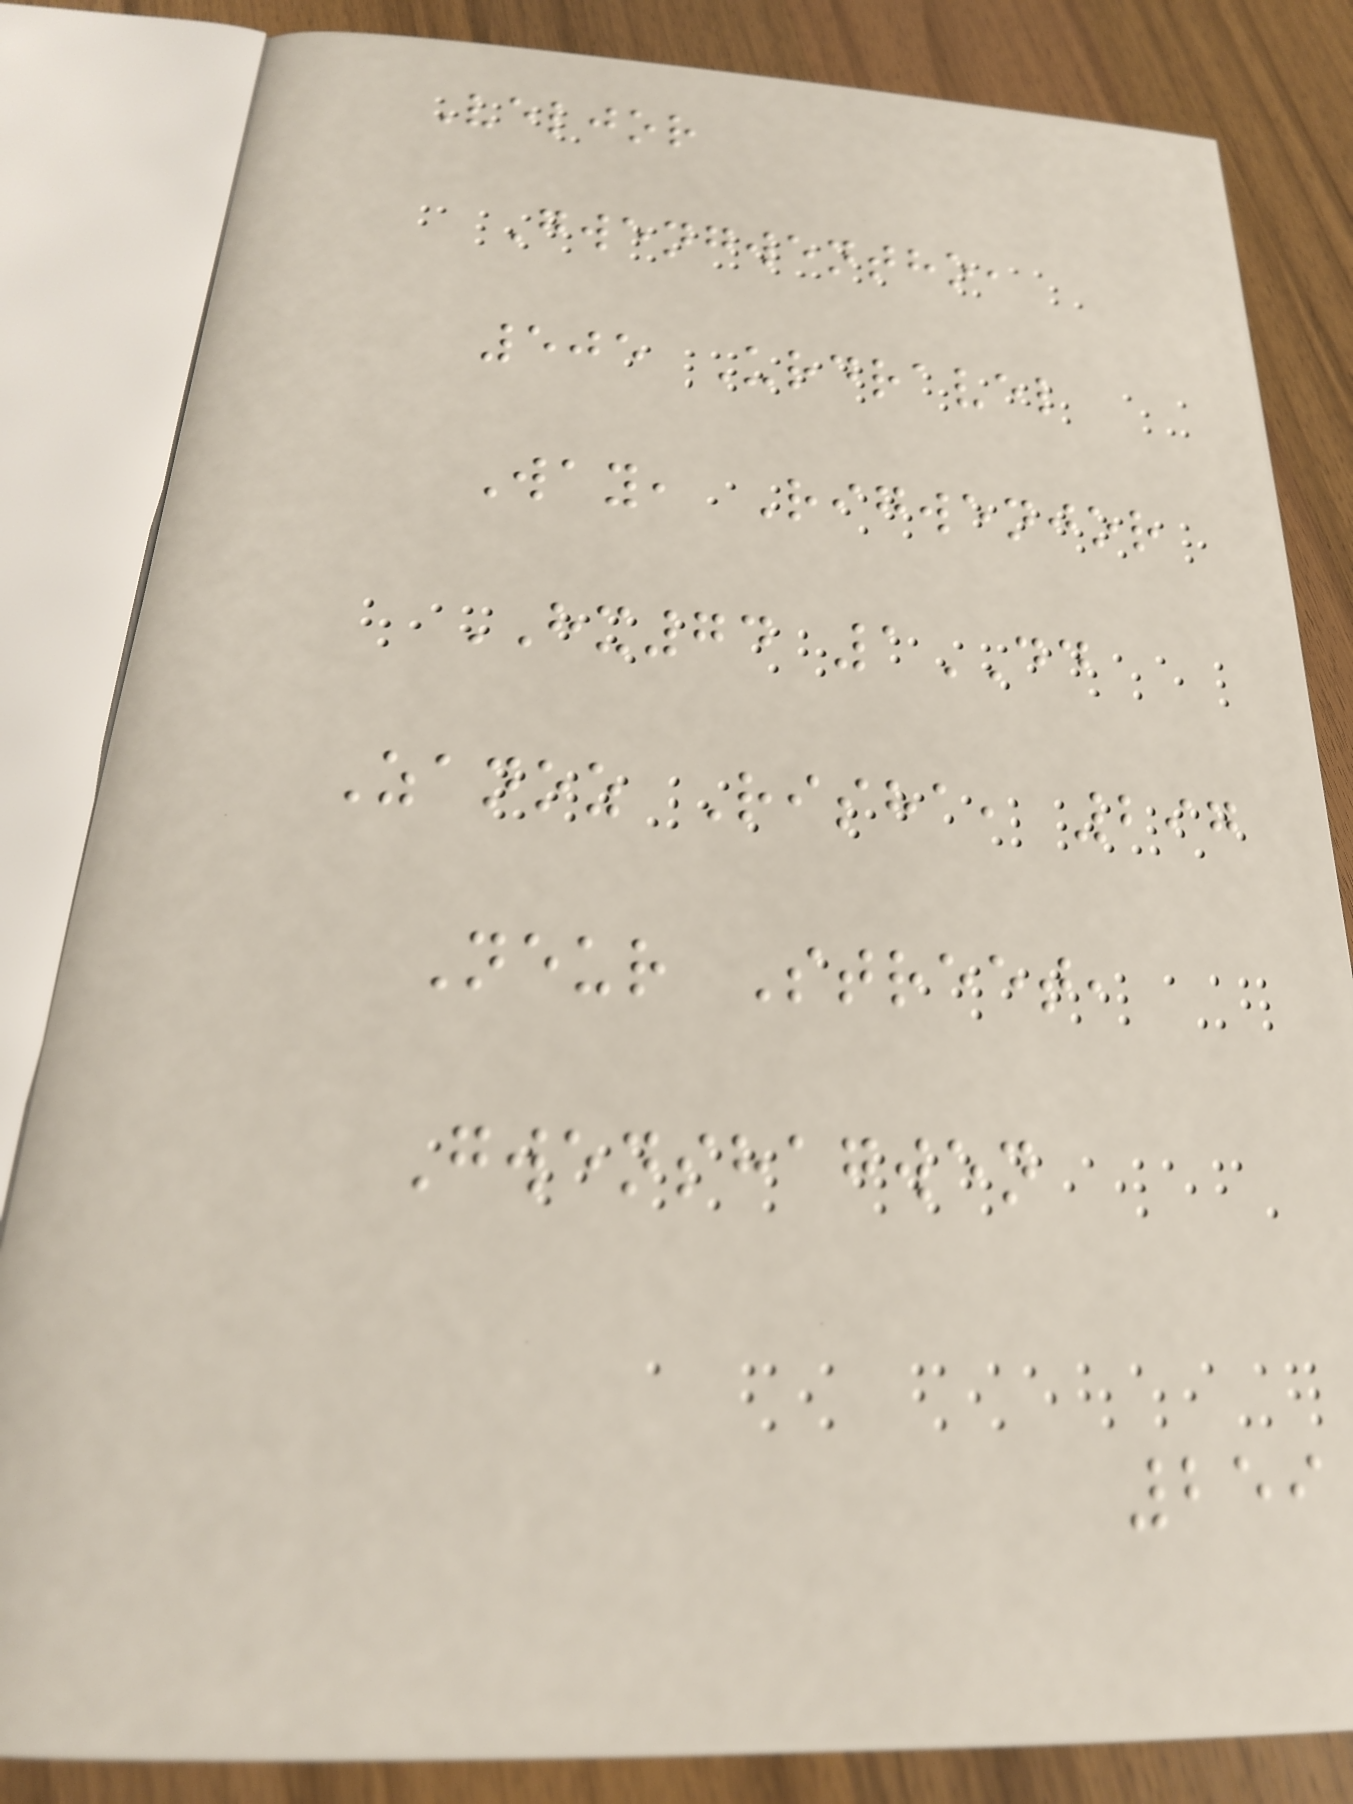Veljor
Gwengwentho,
505 Urdravel
Way, Rigwenjor
HX74 1DD
Zanoz Risha, 297
Neur Street,
Gwenshagwen
259
